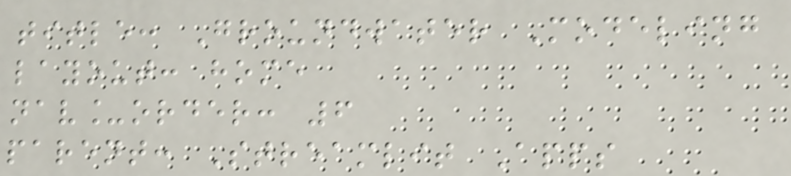title: Groundwater Modeling
layout: home
nav_order: 6
parent: Streamlit Apps
